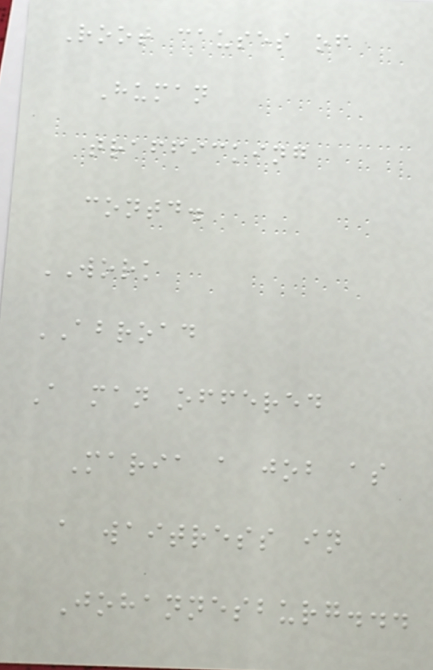Root causes of
Human
trafficking
contd.
WORK
ABROAD
A man offered
Maria a job as
a waitress in
Johannesburg...
